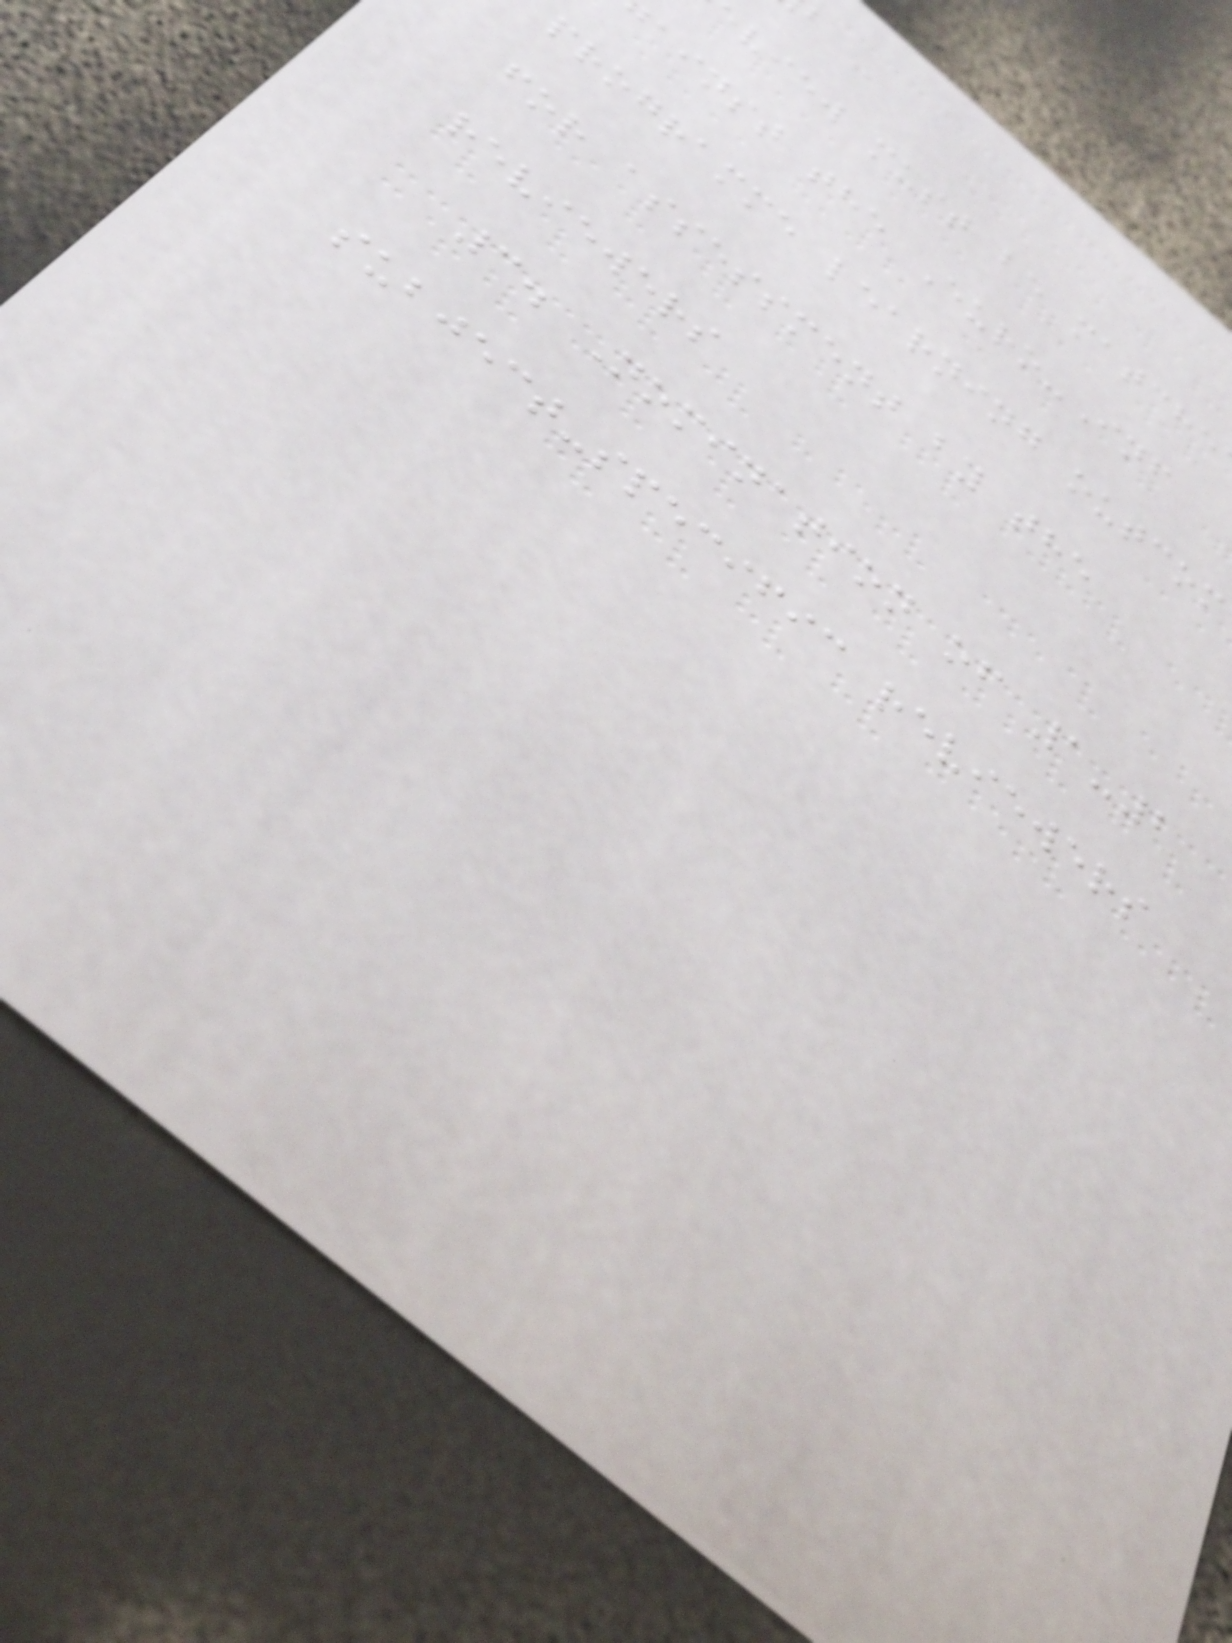eview must be matche
ainst the Euro-Inf
programme learning outcom
for assessment by the
reviewers
3. Nomination of 1-2
subject-specific reviewers
